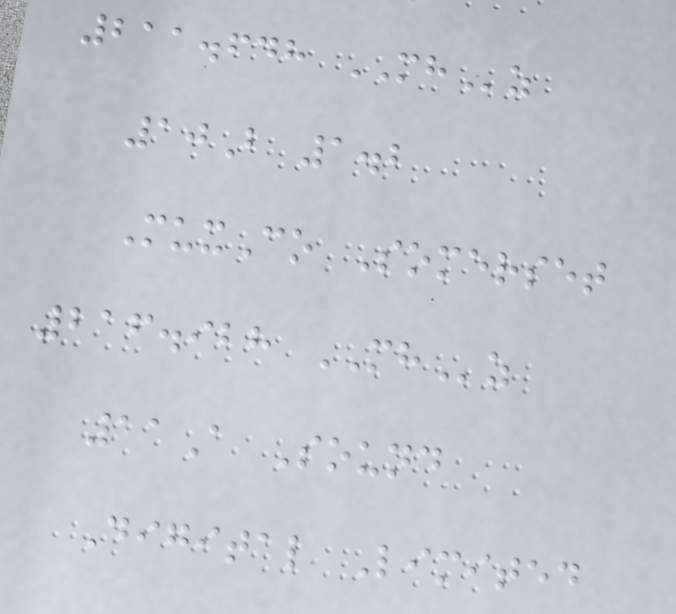211.648 MHz
10B 1.2
MuxCo Somerset
216.928 MHz
11A Sound
Digital Limited
